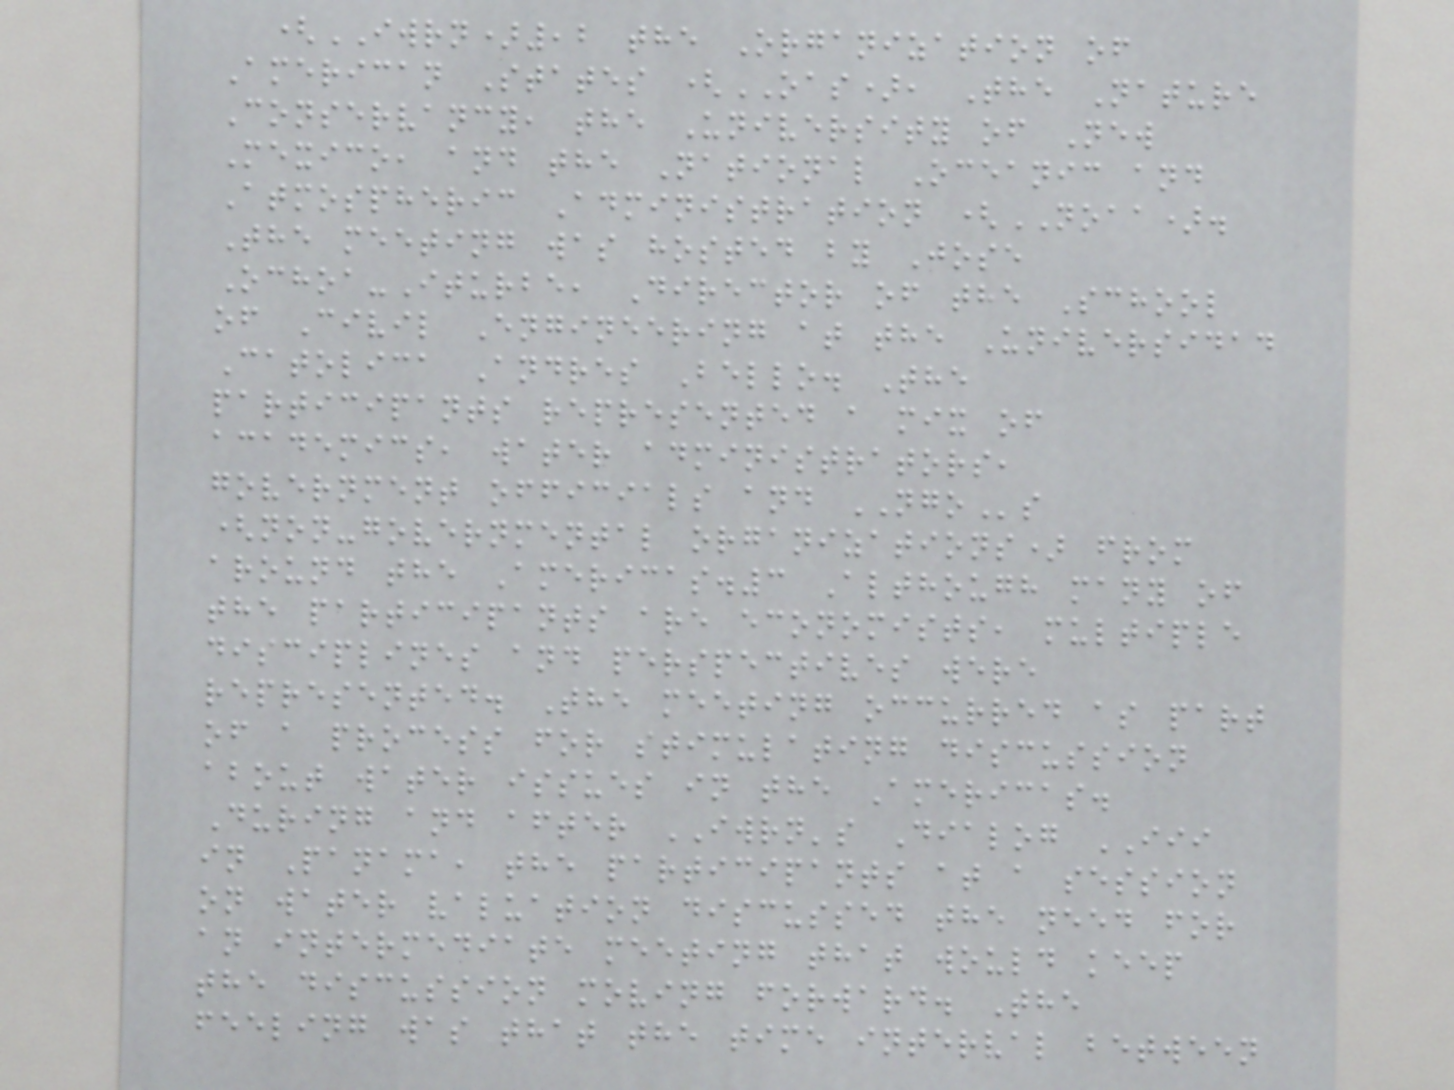(IWRN),2 the Organization of
American States (OAS), The Nature
Conservancy, the University of New
Mexico, and the National Oceanic and
Atmospheric Administration (NOAA).
The meeting was hosted by Jose
Ochoa-Iturbe, Director of the School
of Civil Engineering at the Universidad
Catolica Andres Bello. The
participants represented a mix of
academics, water administrators,
government officials and NGOs
(non-governmental organizations) from
around the Americas.3 Although many of
the participants are economists, multiple
disciplines and perspectives were
represented. The meeting occurred as part
of a process for stimulating discussion
about water issues in the Americas.
During and after IWRN's Dialog III
in Panama, the participants at a session
on water valuation discussed the need for
an intermediate meeting that would keep
the discussion moving forward. The
feeling was that the time interval between
